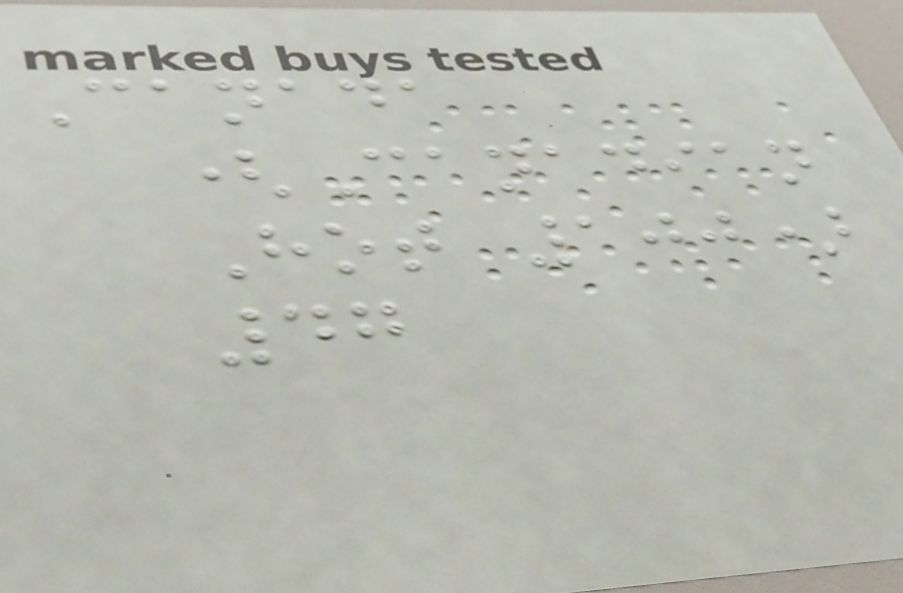Canada
(Canadian
Hot 100)
47
